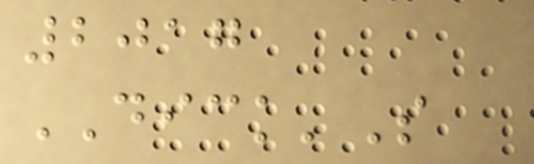2017
DICK'S
